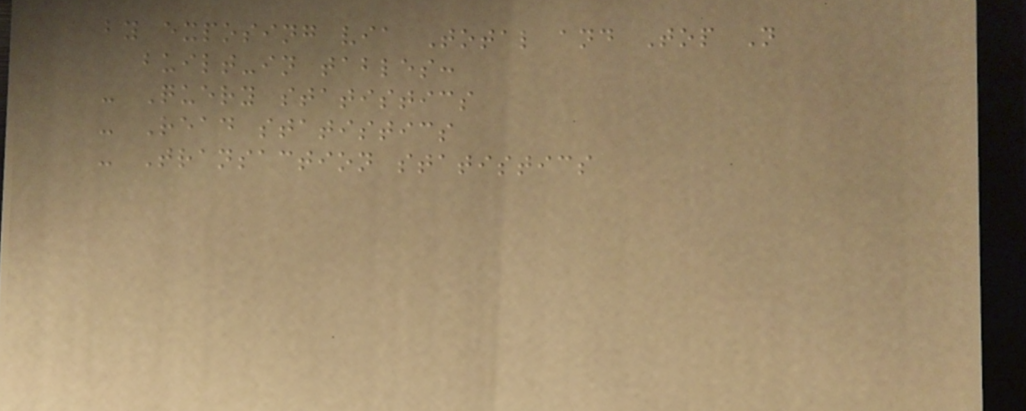by exposing via Total and Top N
built-in tables:
- Query statistics
- Read statistics
- Transaction statistics
